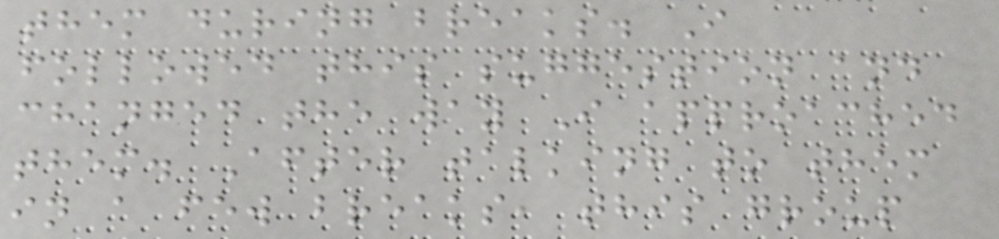them during breaks. I
followed this suggestion and
changed the way I approached
them. After talking to them
in a few breaks, this group
